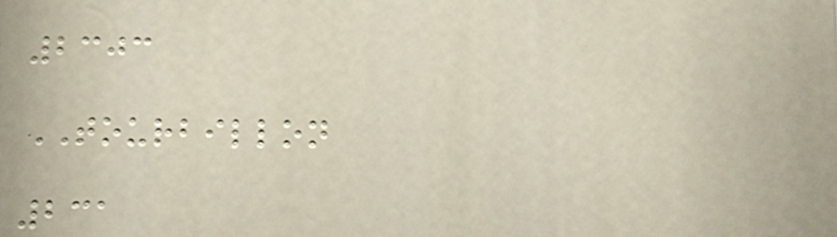2303
TOURBILLON
231
